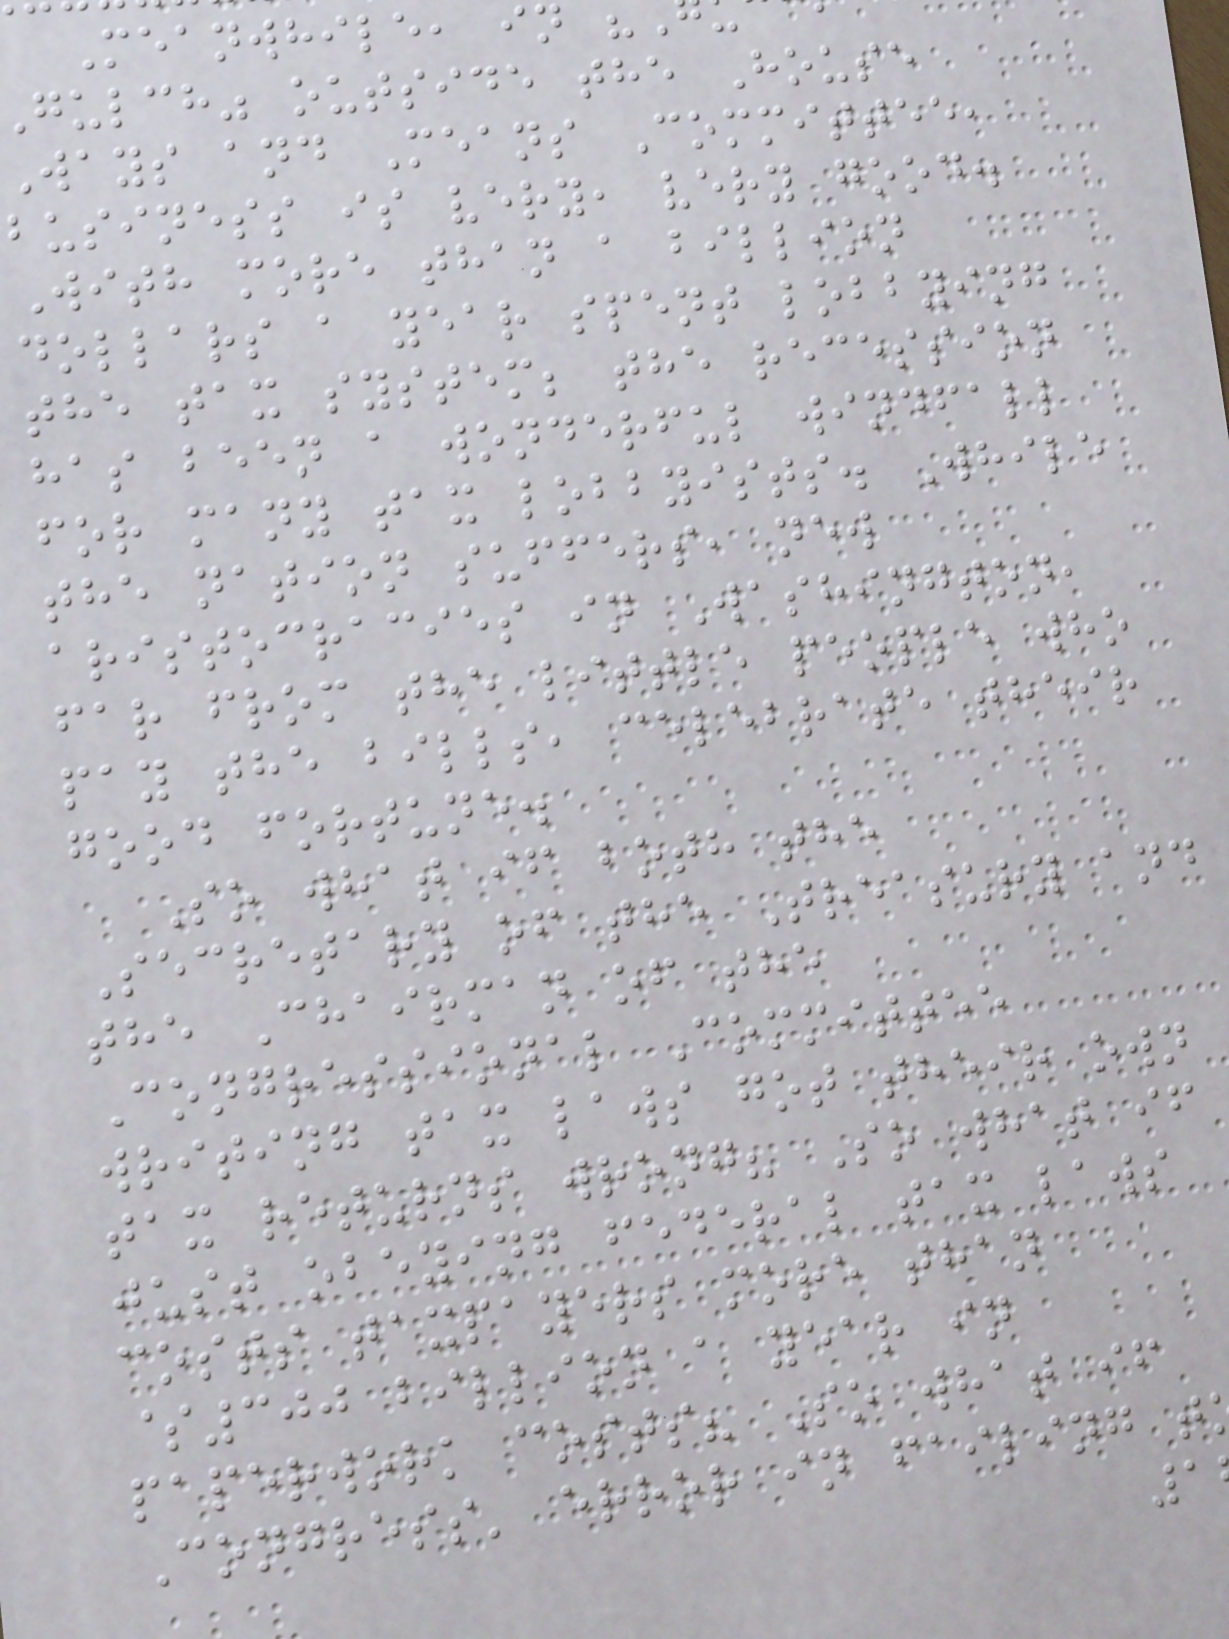Meanwhile, in
gulch" outside the House
ways and Means Committee,
business is very, very good.
With more than a billion
dollars a year spent lobbying
the tax system; the recession
has been a wonderful windfall
for many tax lobbyists. While
the nation suffers, new
aristocracies in Washington,
far from the little people who
pay the bills, celebrate their
good fortune.
So what if both the
Secretary of the Treasury and
the Chairman of the
Congressional Committee
writing tax laws got their own
tax returns wrong? So what if
just obeying federal tax laws
costs taxpayers more than
$300 billion a year in
paperwork costs? So what if
Congress' error in failing t
